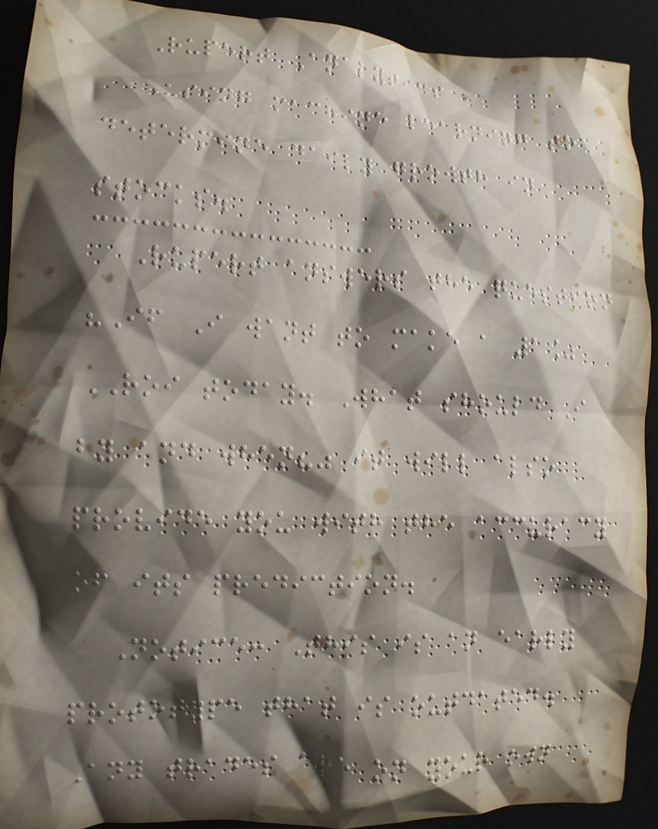Rupert Analytics
Using machine learning to
determine daily growth in
stocks.
Rupert answers the question
"If I want to make a 1%
ROI today. What should I
by and when?" it will also
provide you with the accuracy
of its prediction.
Notice: This is an early
prototype that is outdated.
Any trades are on your own
